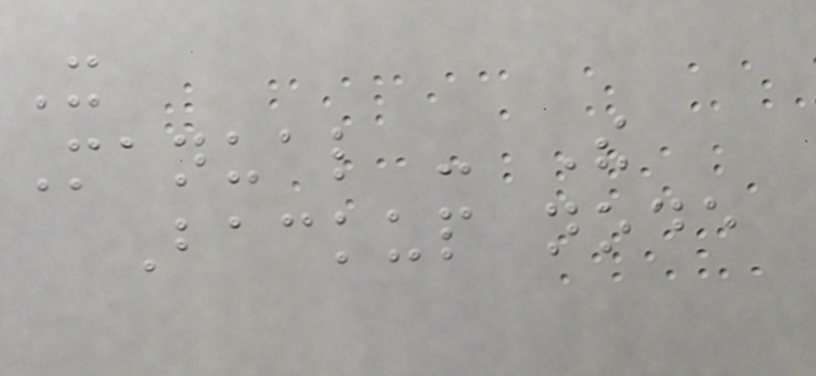It
Manual - The
Backup node
